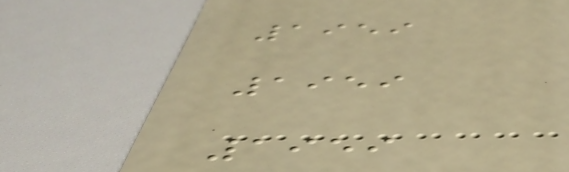1959
1959
1959
